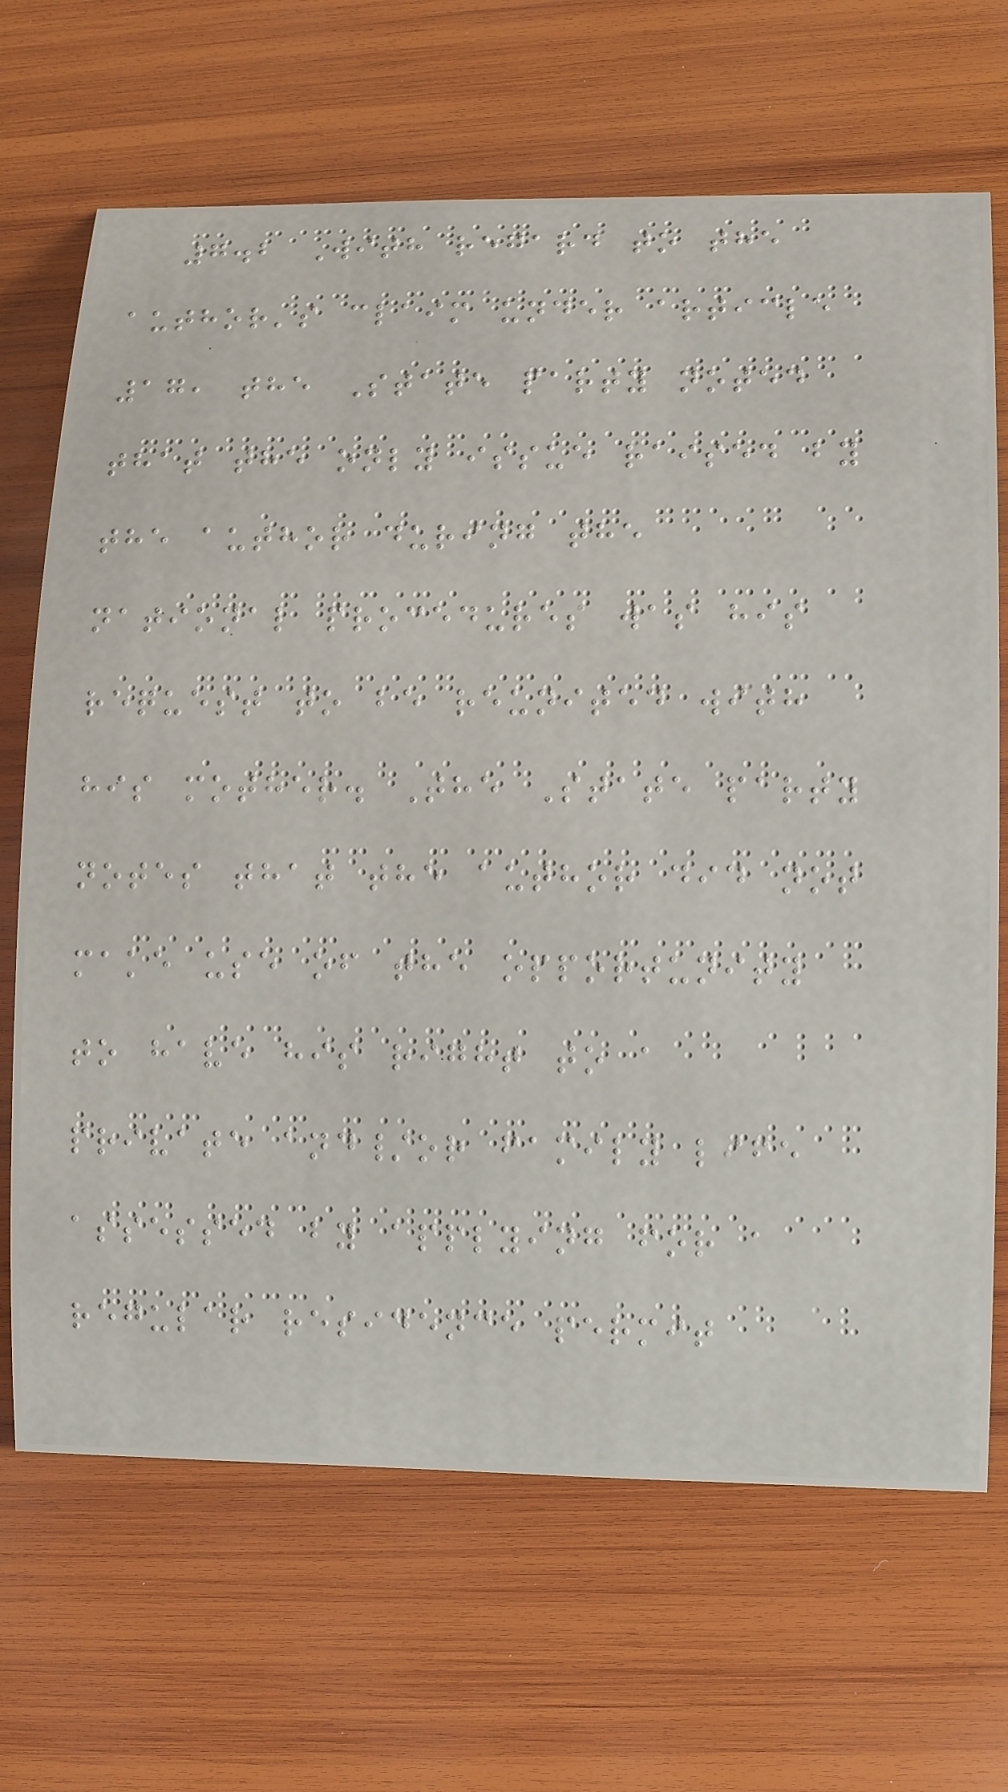7.2 With regard to the
author's claim under article
17, the State party noted
that the only issue raised by
the author during the
national procedures was his
request to be reunited with
his mother. The State party
notes that the author did not
make use of the opportunity
to have his right to a
private and/or family life
assessed by applying for a
regular residence permit
